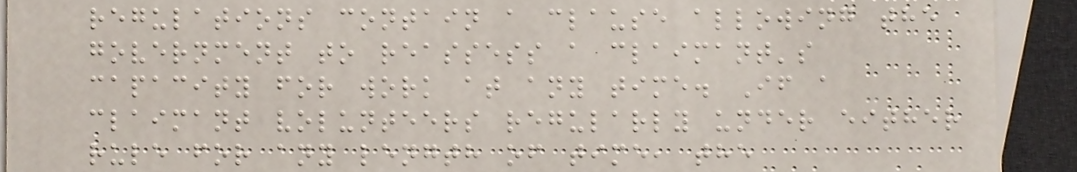regulations contain a clause allowing the
government to reassess a claimant's
capacity for work at any time. If a
claimant volunteers regularly under either
rule for any length of time, the
